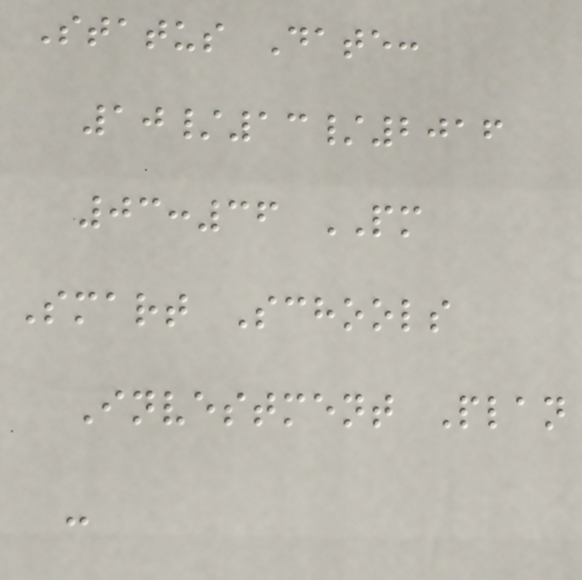Status Date:
10/13/2016
03:36 PM
Smart Schools
Investment Plan
-
